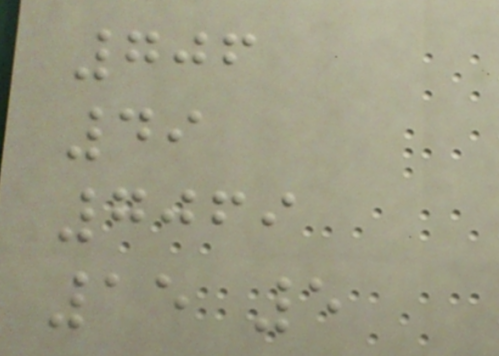706
49
7069
15 5
